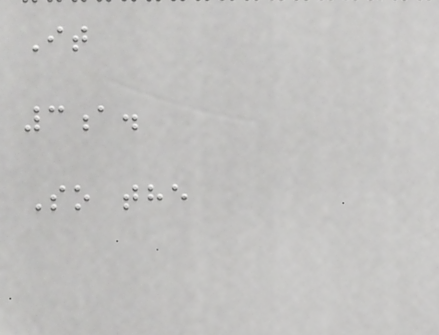It
3a.
So the
